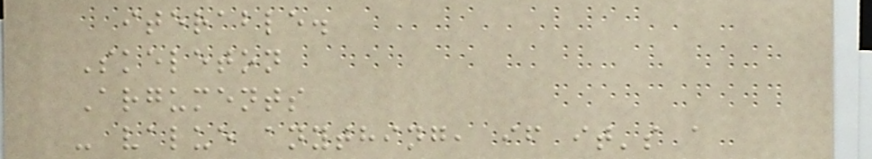iterable.
Skeleton
Arguments
- value anything, if it's a
